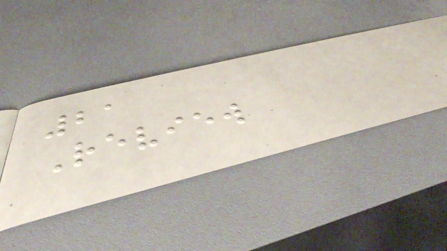21
Review
